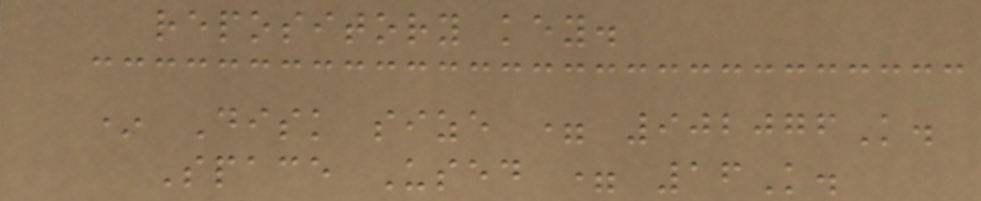repository key.
* Disk size = 902076K.
Space Used = 16K.
